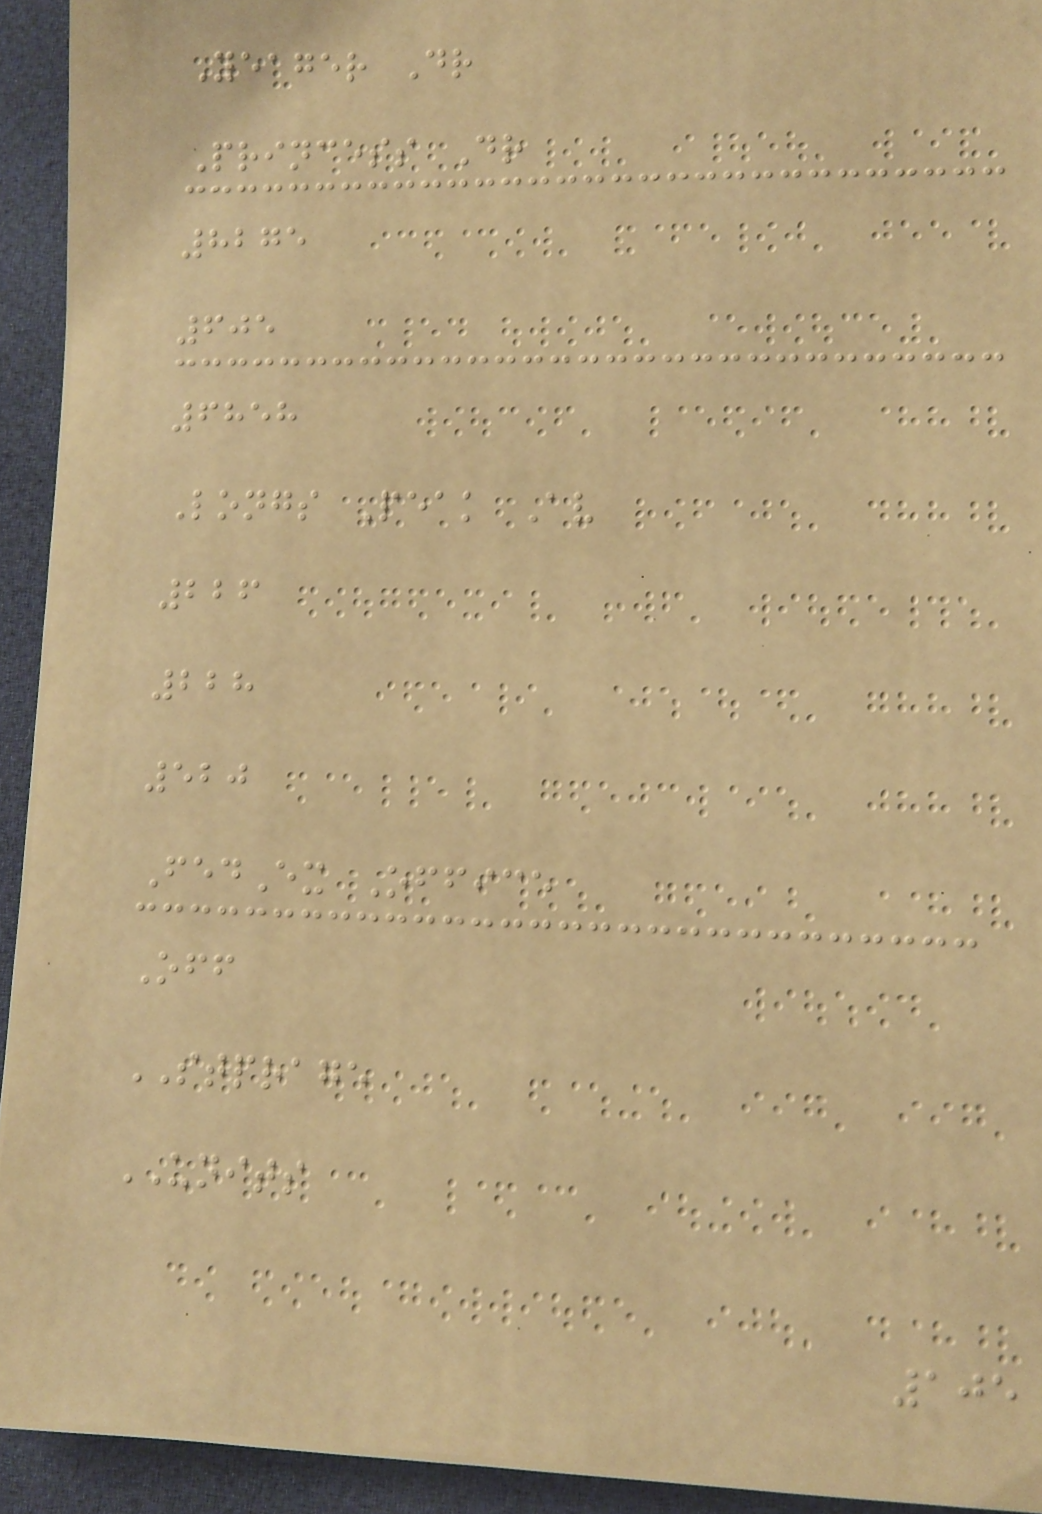Yeager Dr
Princess Dr
8275
605
6858
Longs Peak Av
226
228
520
FedEx Office
Off
STPRAGE
UNITS
105
